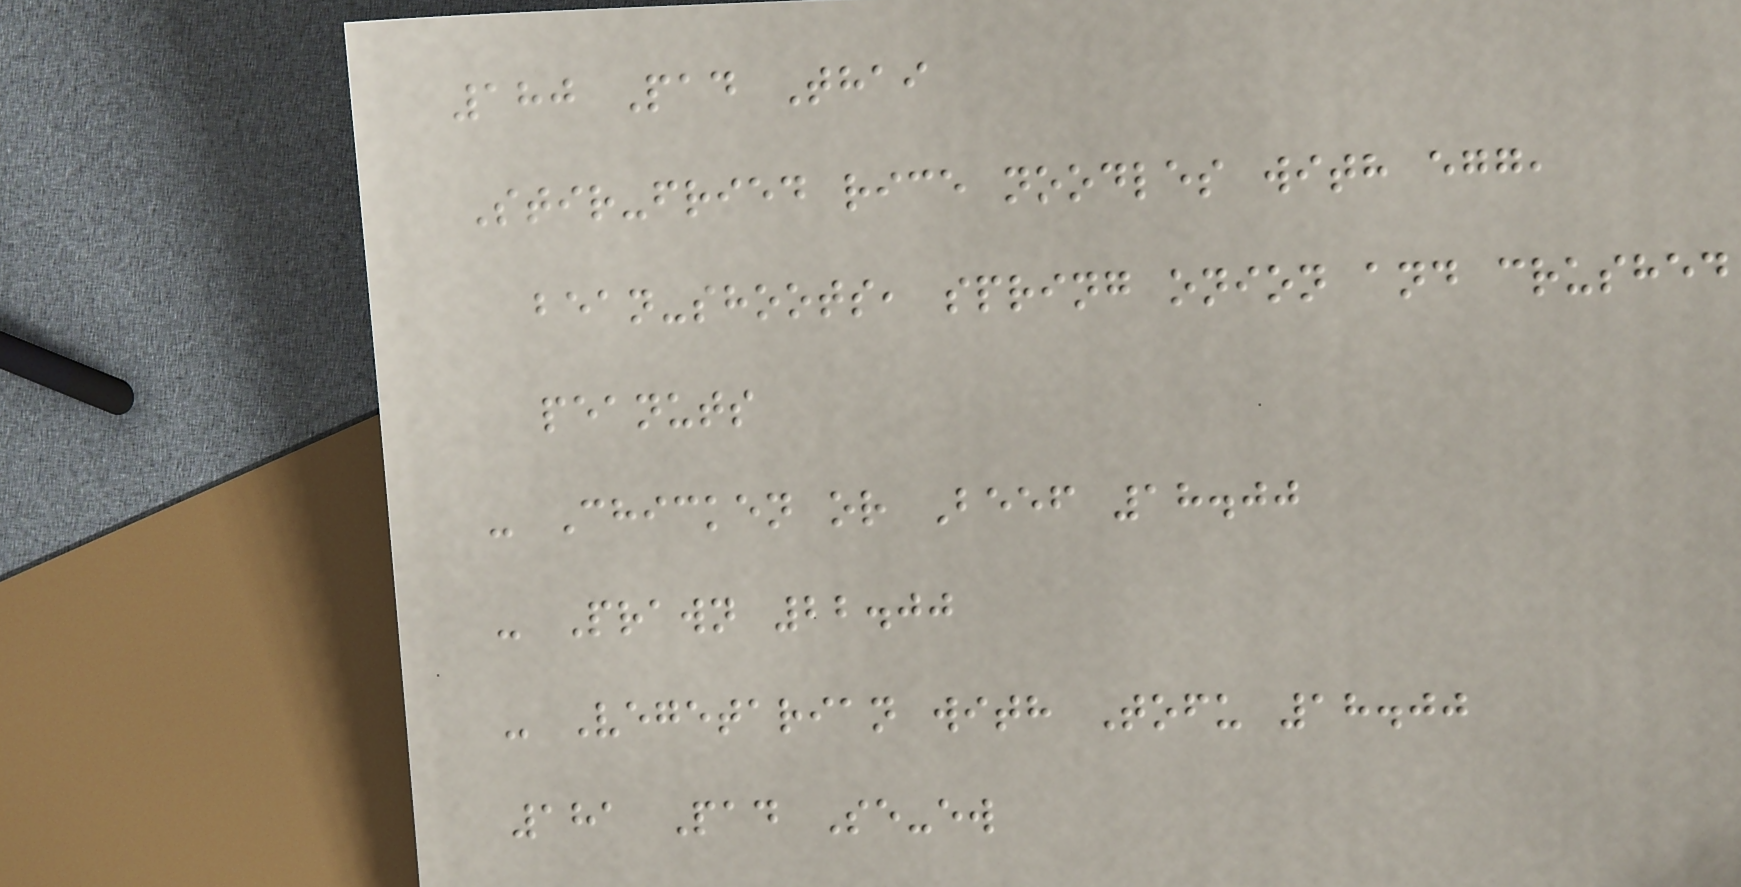180 Pad Thai
Stir-fried rice noodles with egg,
bean-shoots, spring onion and crushed
peanuts
- Chicken or Beef 18.00
- Prawn 22.00
- Vegetarian with Tofu 18.00
181 Pad Se-ew
